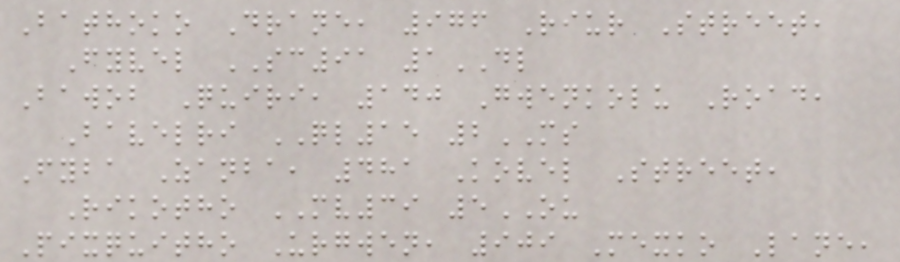Bathoko Drane, 976 Riur Street,
Fyvel SC91 1DL
Bawob Quiri, 140 Gwenkolu Road,
Bavelri QL15 2MS
Fyba Zanba, 481 Kovel Street,
Rikotho MV39 5OU
Pixquitho Urgwen, 909 Mexko Lane,
